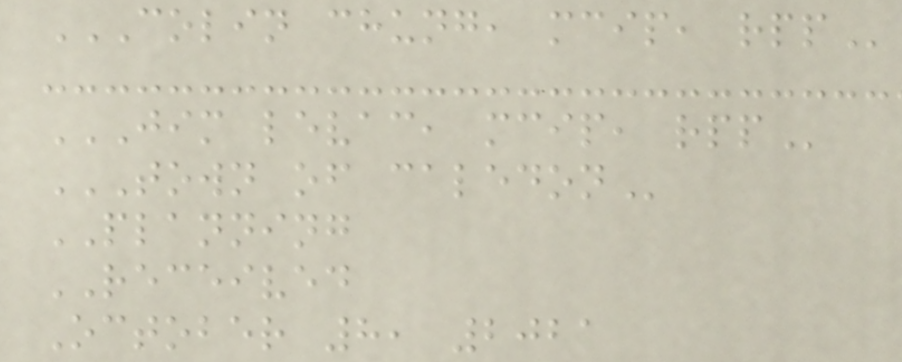COLIN CHUNG, MCIP, RPP
JIM LEVAC, MCIP, RPP
TOWN OF CALEDON
PLANNING
RECEIVED
October 8, 2021
